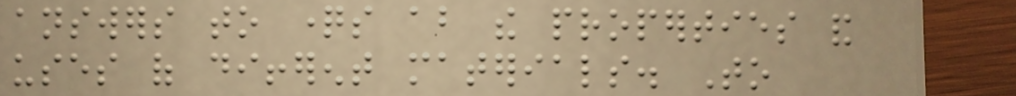answers to questions about the properties and
uses of different materials. To
